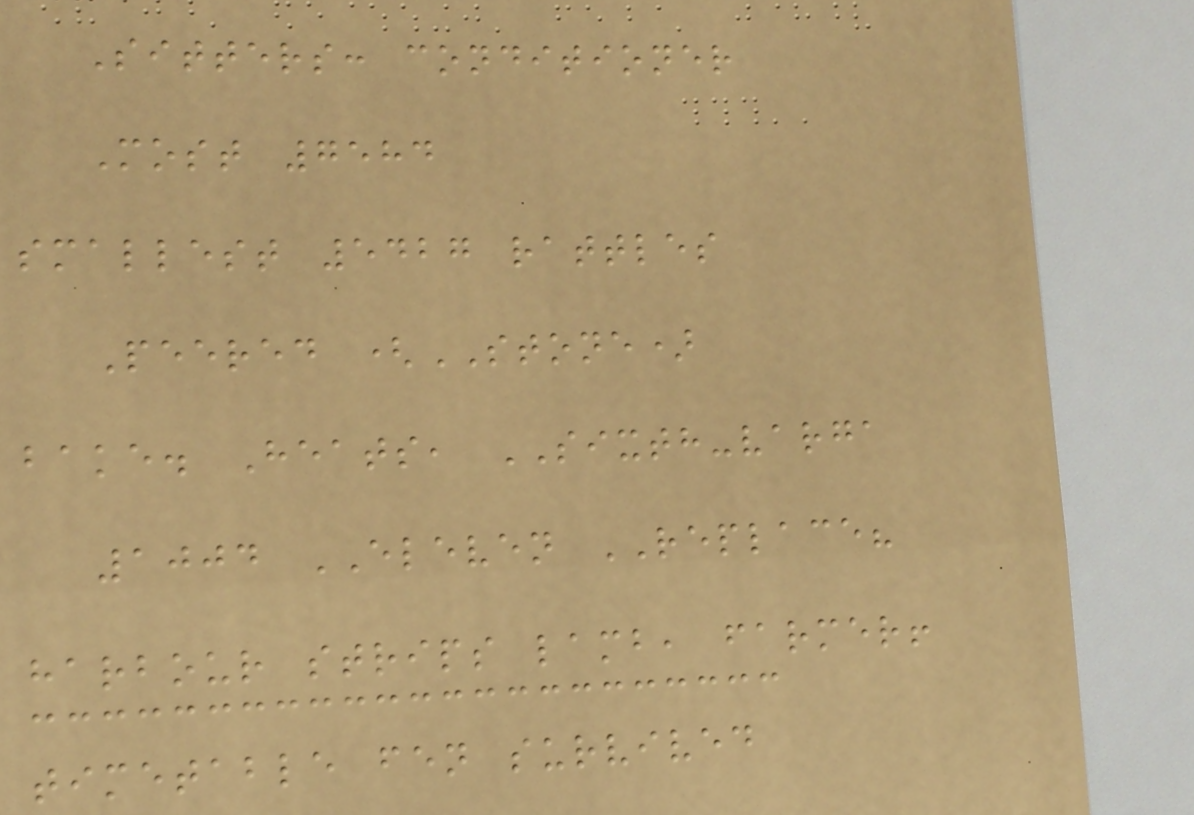Sitters: conditioner
Most 7584
smallest 5427 rattles
Peered (STONE)
bake. Heats, SIXTH-varga
1004 ELEVEN REPLACE?
harbour strips lamb, farmer!
timetable fen survived
